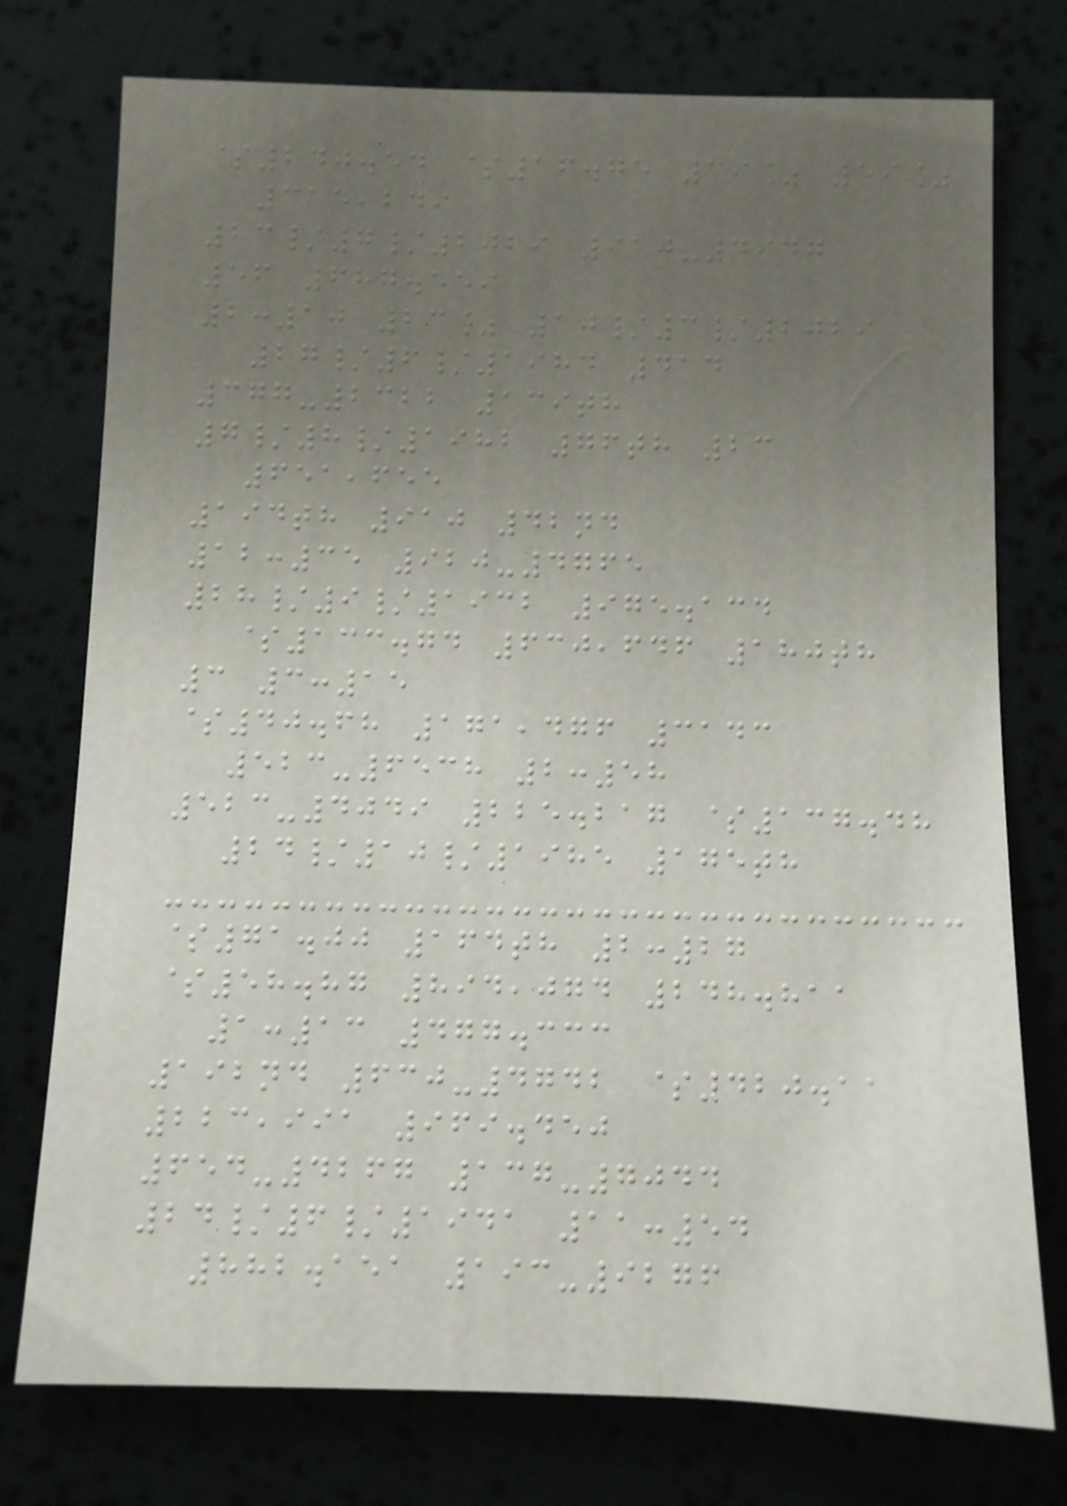$240.54 $16.75 39% 59%
315,249
23/7/2029 910-4947
56 687.559
2:10 23% 10/3/2029
27/6/1984 414
377-2322 139th
7/8/1982 76th 23
651,655
194th 910 42nd
12:35 920-4765
28/9/1932 975.134
$133.74 630,646 180th
3 3:15
$40.68 171,476 3143
523-6538 2:58
523-4049 225.217 $137.48
24/10/1985 175th
$71.00 164th 2:27
$58.87 894,074 248.811
1:13 477.333
192nd 630-4742 $420.11
223,991 969.450
654-4267 137-7044
24/6/1941 11:54
882.151 193-9276
